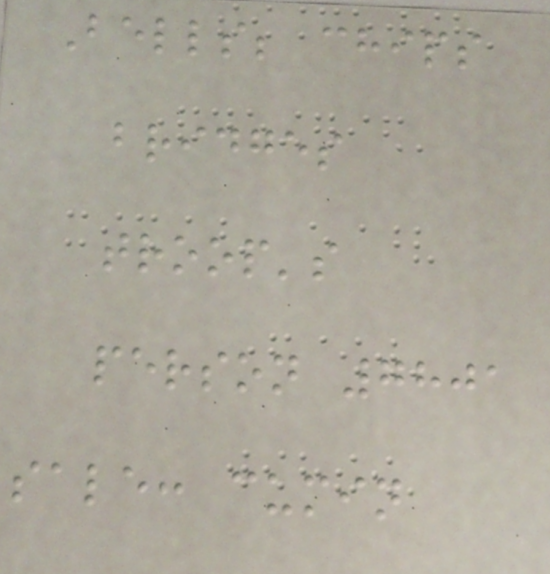Bells; chips
bridges
troop's
person 7801
sale: cumin
